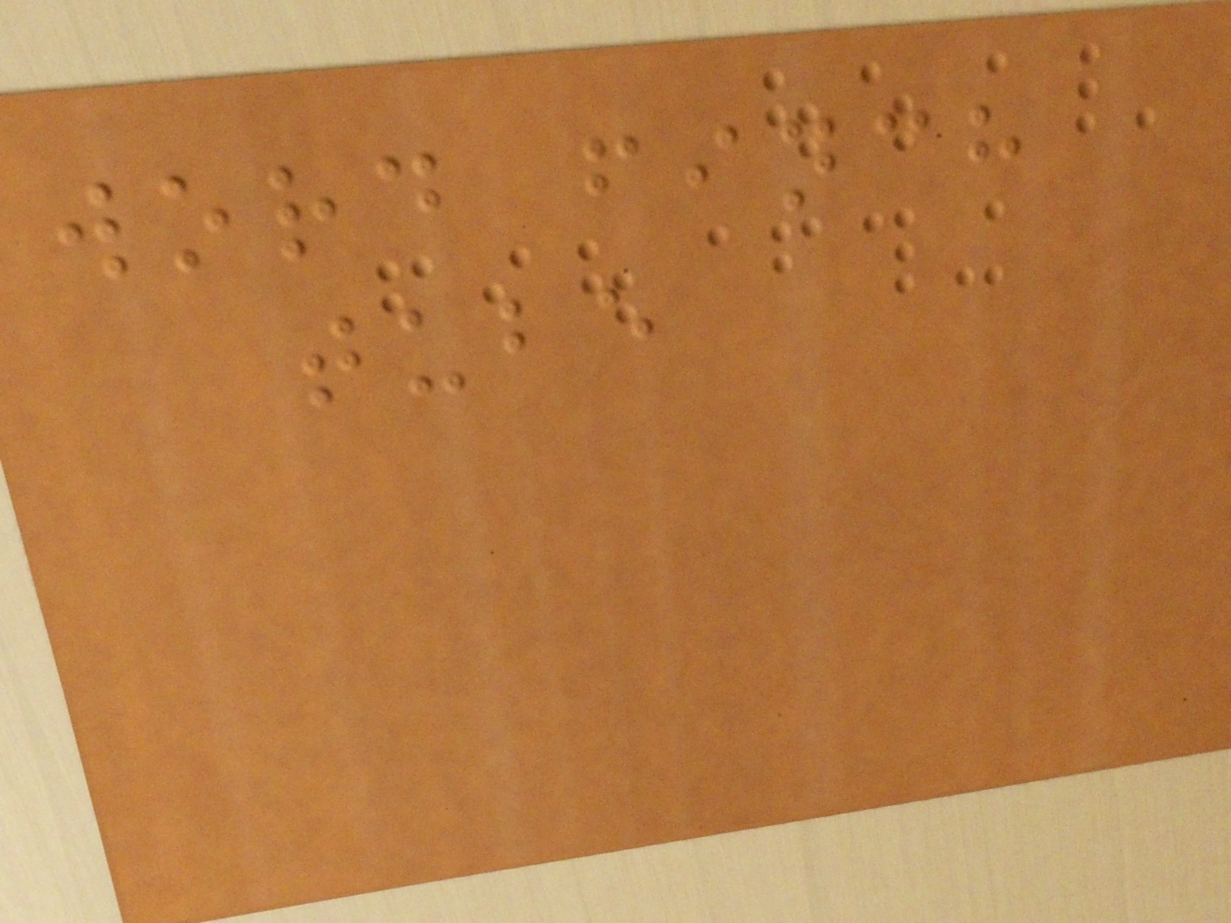word finch
tube
